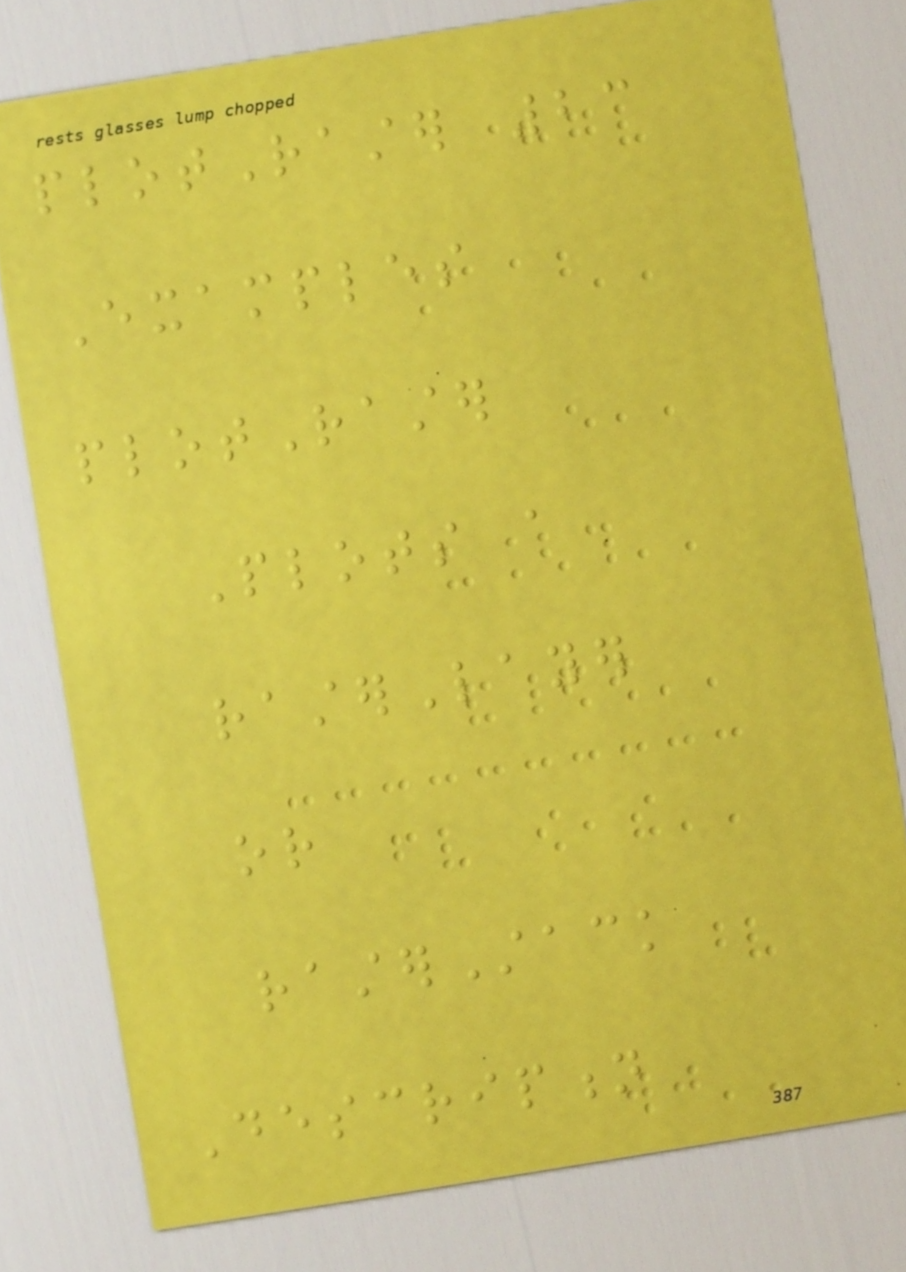plotRaster 23
Examples
plotRaster
Plots a
rasterLayer
or
rasterStack
Description
